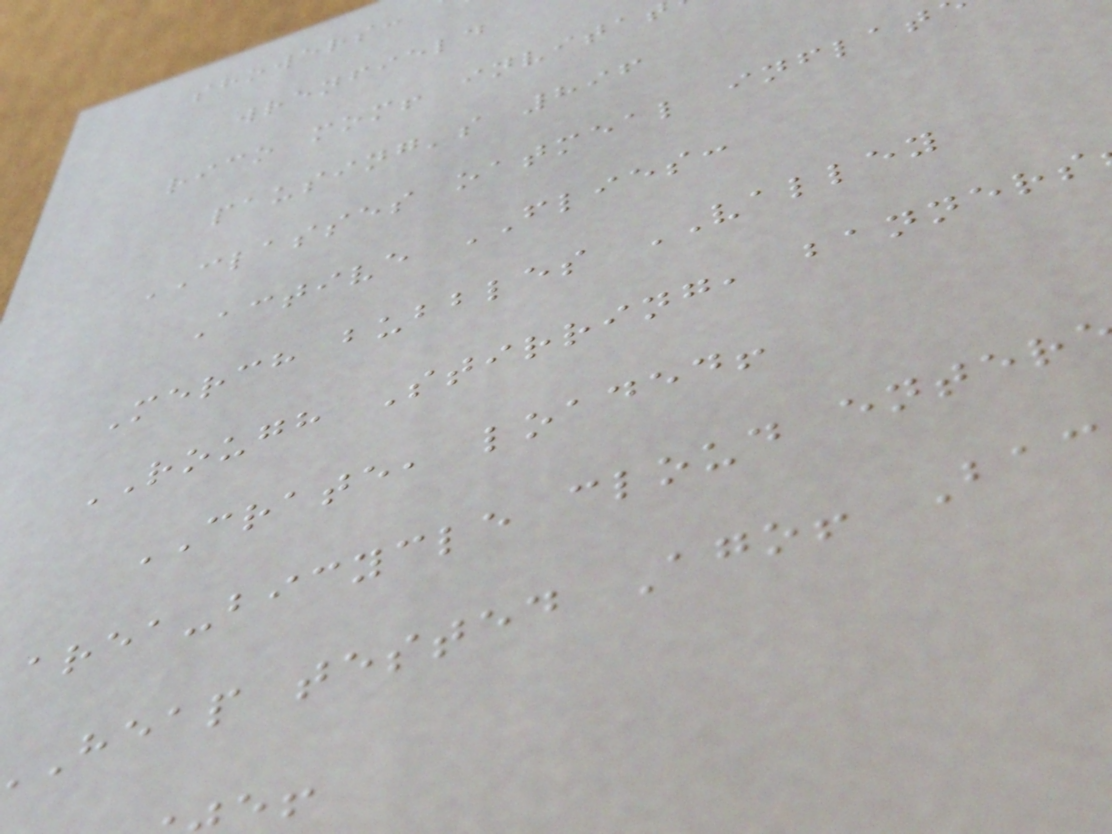wrenfield
rico mom! invita
pausing's 896
CLASSES oatmeal inflat
Active FLIES:
Merch bubbles VALLEY
ROUGH Stirring, banners
CRATE, loaded!
area-bicycle cloud enter
heap tested Ago! Bac
